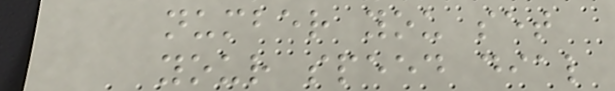number you set
your speed dial
